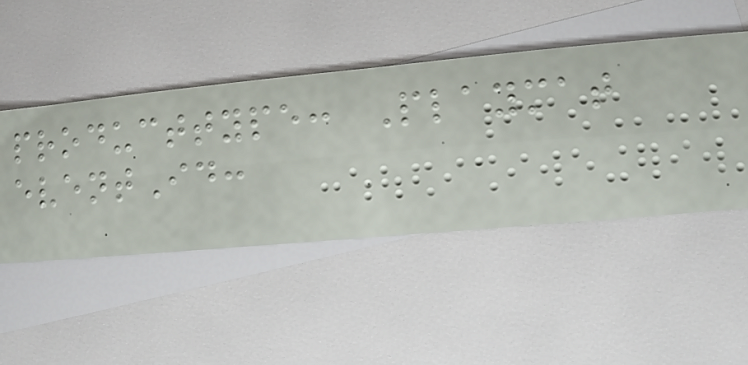producttype: Playmat
eventId:
